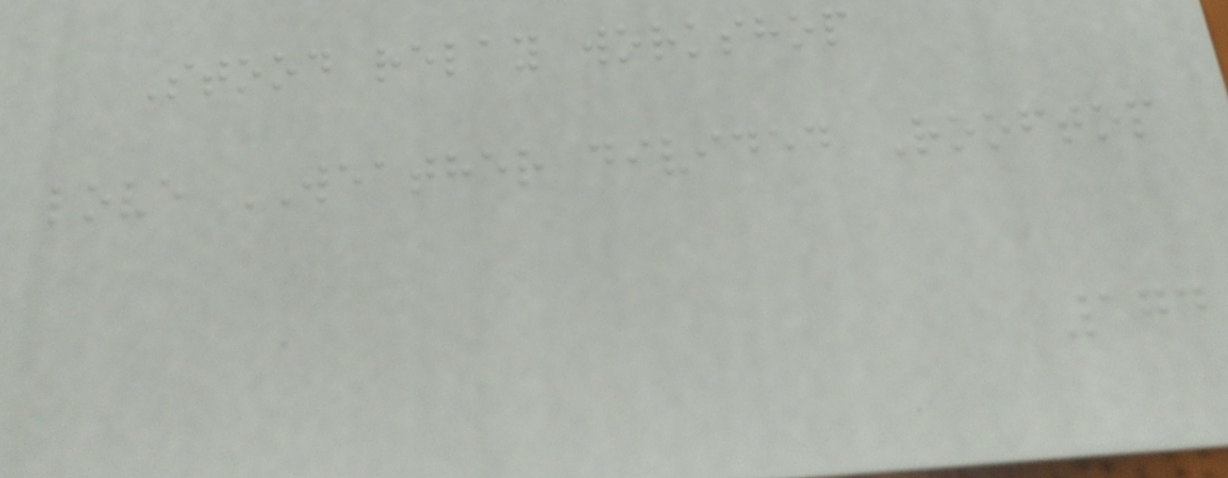Stood relay workshop
love WEATHER divided Rooftop
174
